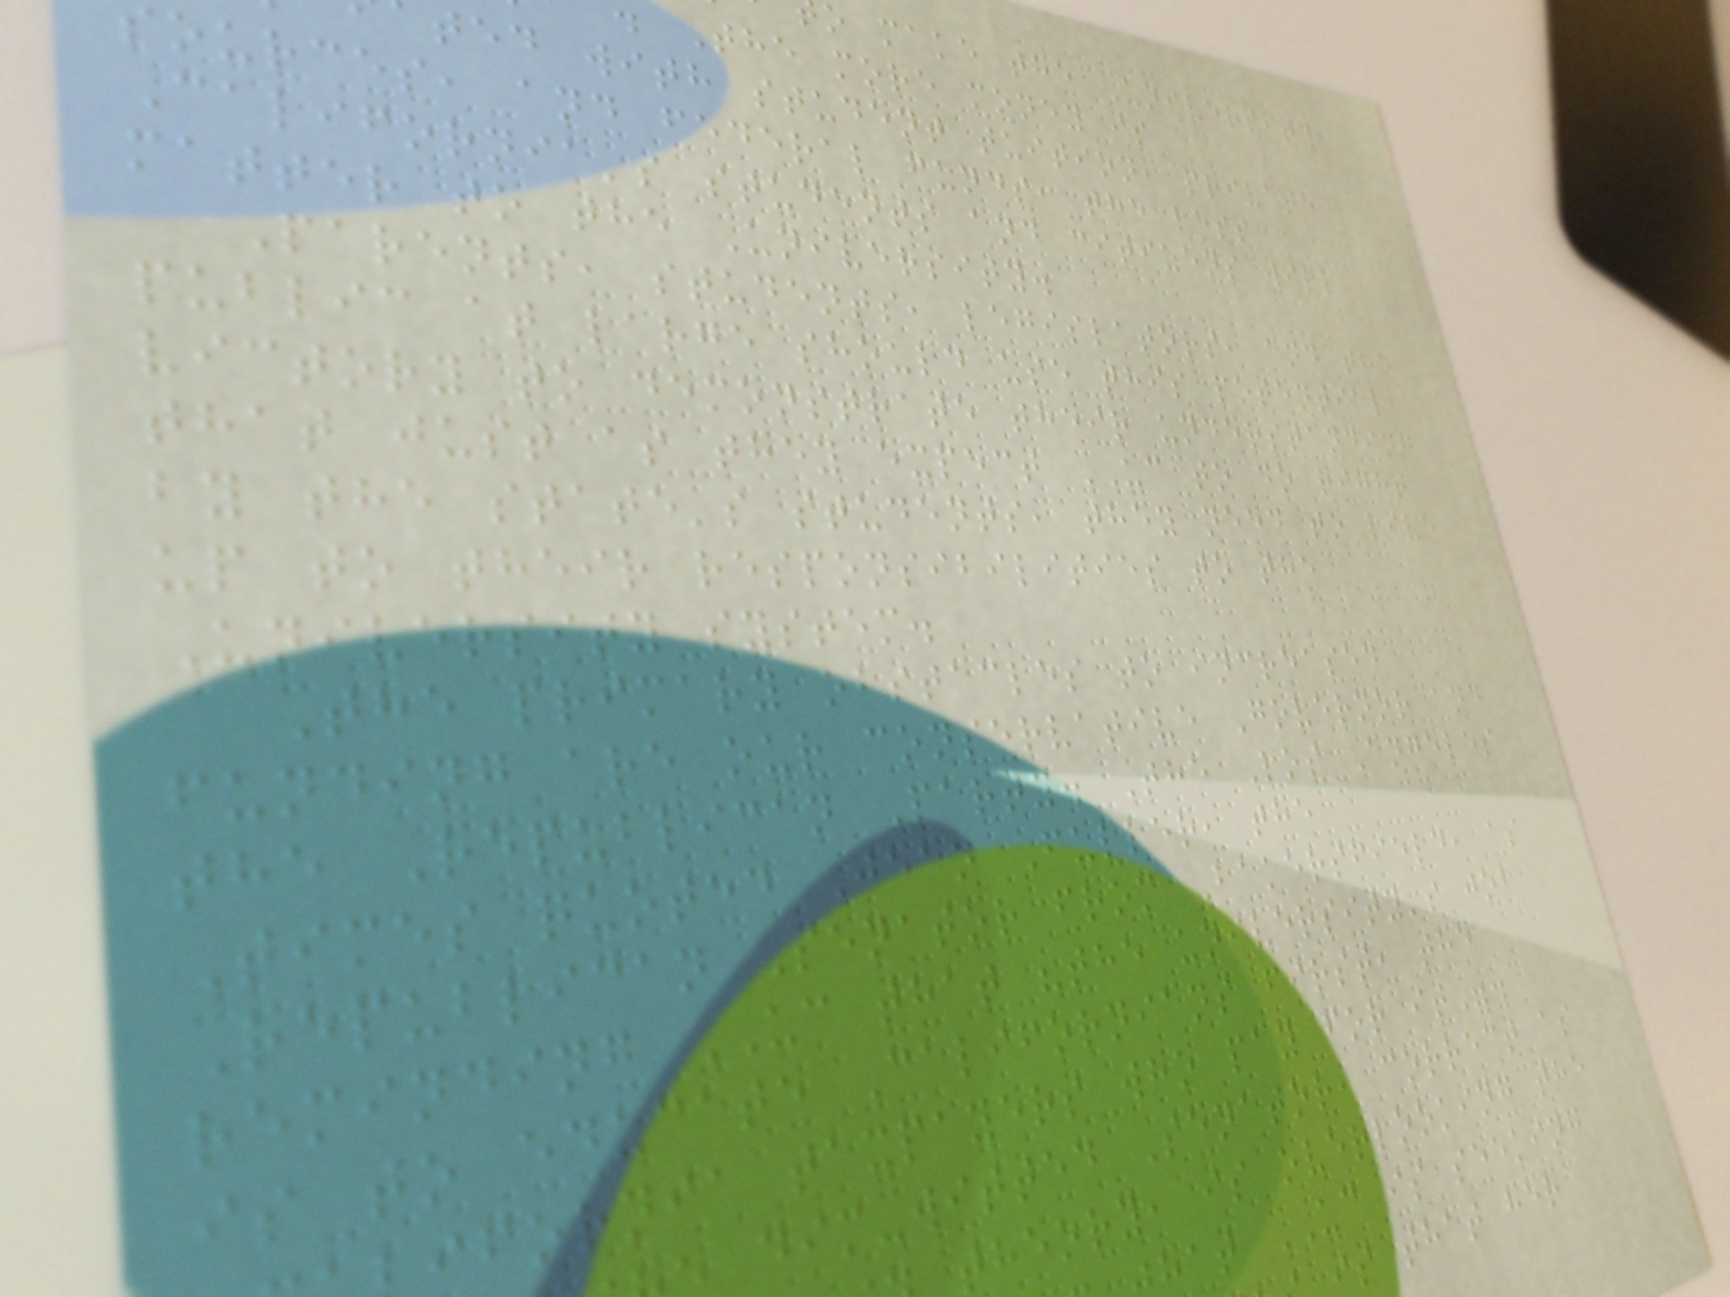o make the University
The more money is
ted with student tuition, private
ources, and federal funds, the less
California's students and citizens will
matter to the University.
Parents, students, legislators, and the
public at large should use this potential
victory to demonstrate their understanding
that just as they expect UC to do right
by the state's students, they need to live
up to their responsibilities to the
University system.
The primary obstacles to increased
funding are our conservative Governor and
the Republican Party. The Los Angeles
Times quoted Jean Fuller, the
Republican Senator from Bakersfield, as
reminding UC that "the university's job
is to educate Californians first, the
ifornia taxpayers who pay for it".
dim-witted Senator, correct as
theory, is overlooking the
hat UC is seeking
is that her
